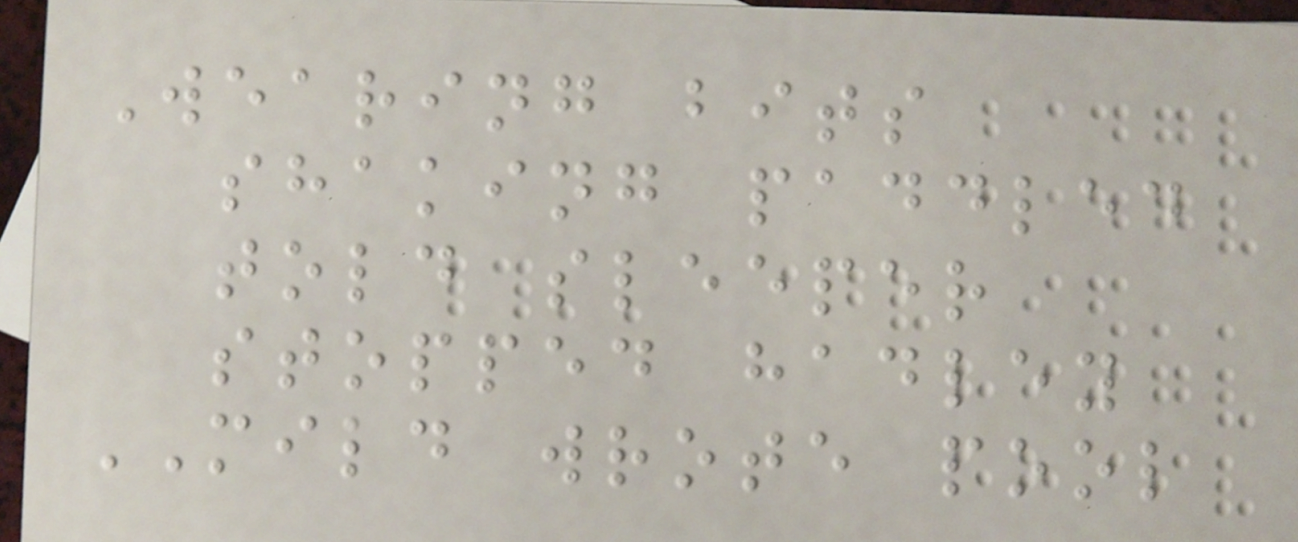Wearing bits
shaking paddled
told sleeper
stopped hadley
MILD wrote pool
